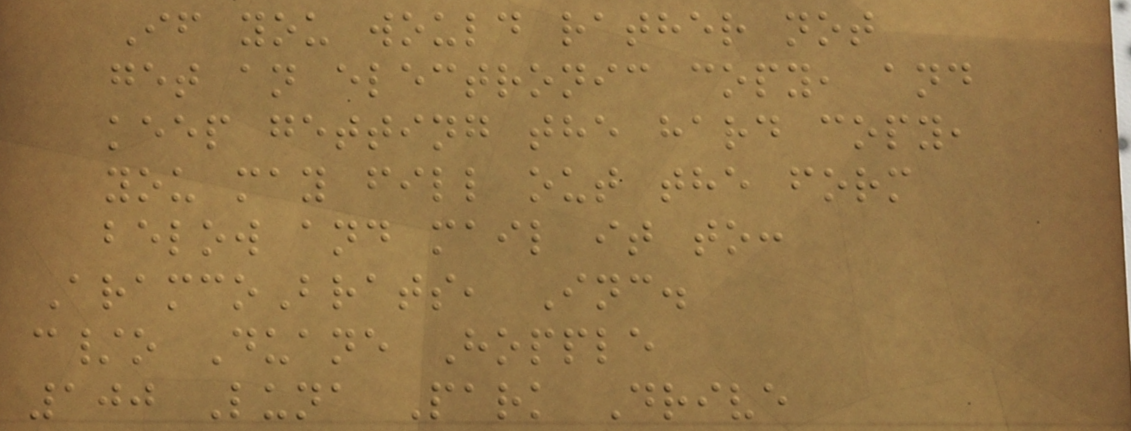If you would rather not
get an electronic copy, and
keep getting the hard copy,
you may fill out the form
below and mail it to:
AramcoBrats, Inc.
c/o Duane Hopple
100 Luna Park Drive
